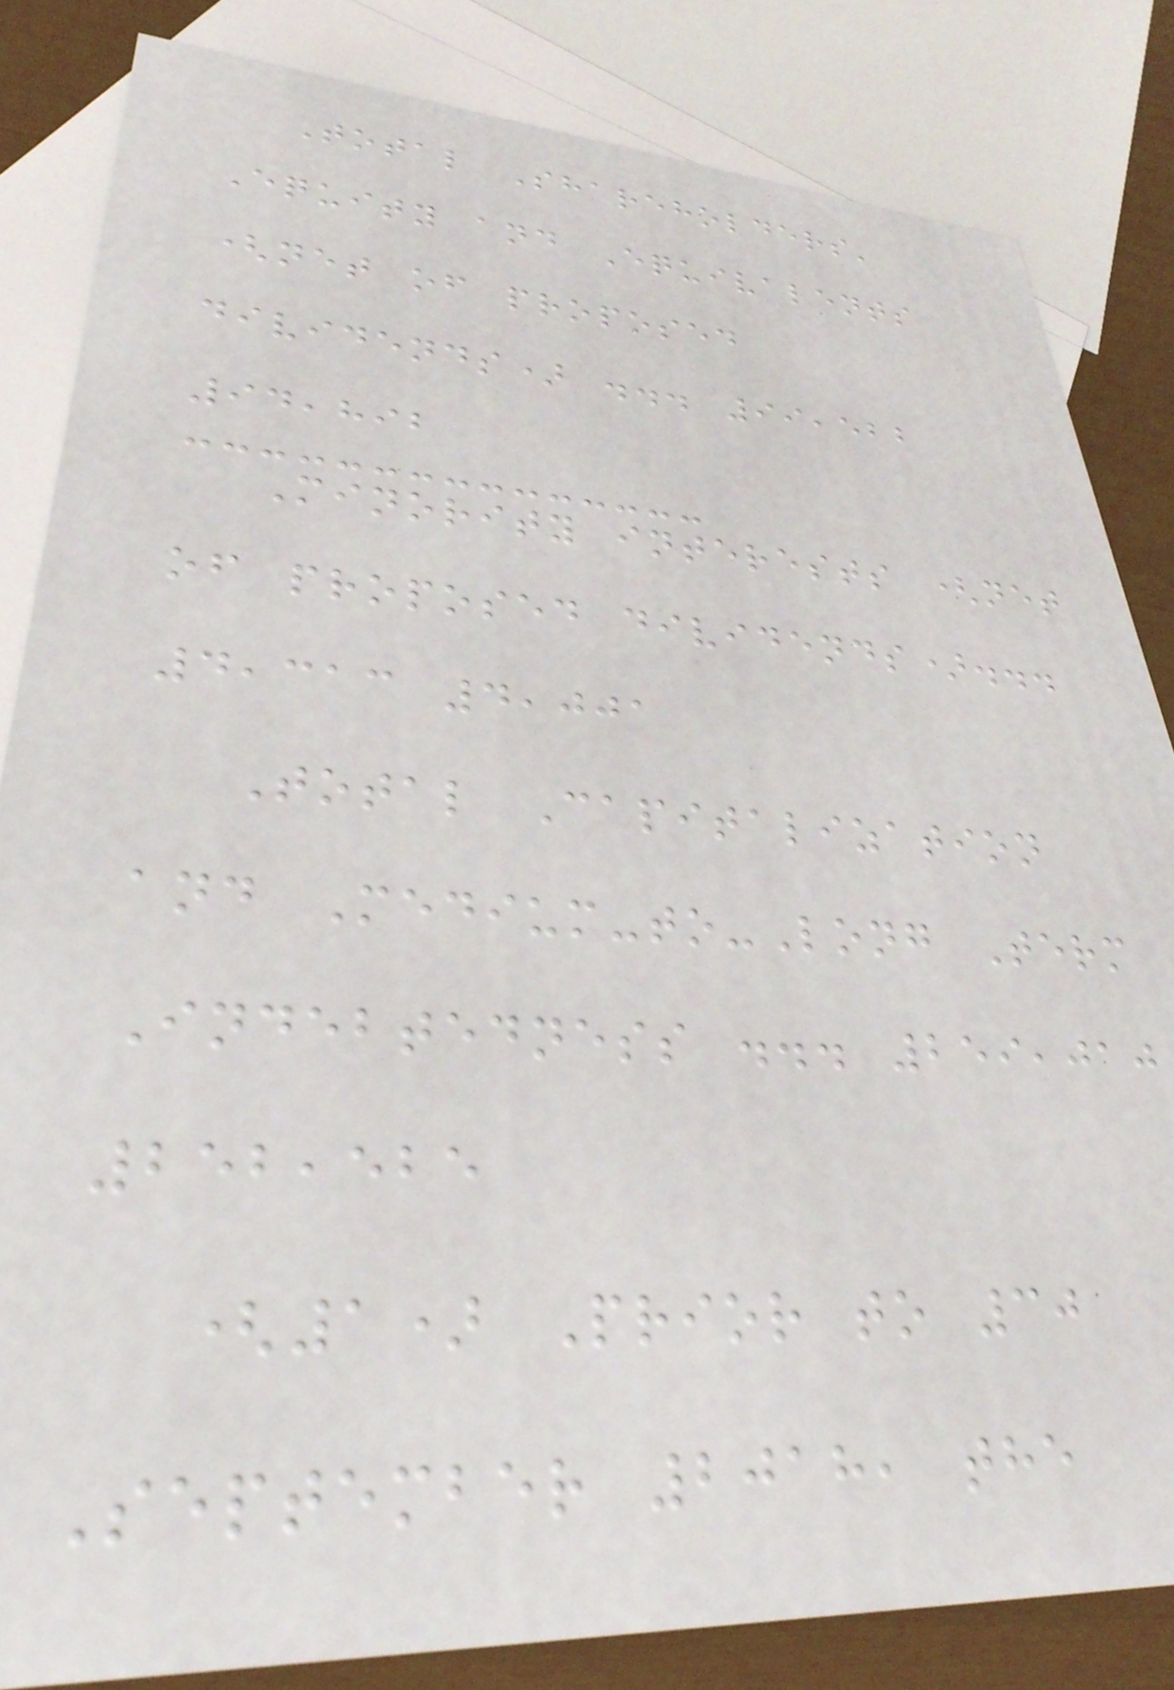Total Shareholders'
Equity and Equivalents
(net of proposed
dividends) ... 99,522
94,892
Minority interests (net
of proposed dividends)...
4,313 4,001
Total Capitalization
and Medium-to-Long Term
Indebtedness ... 259,010
252,525
(1) Prior to 30
September 2018, the
